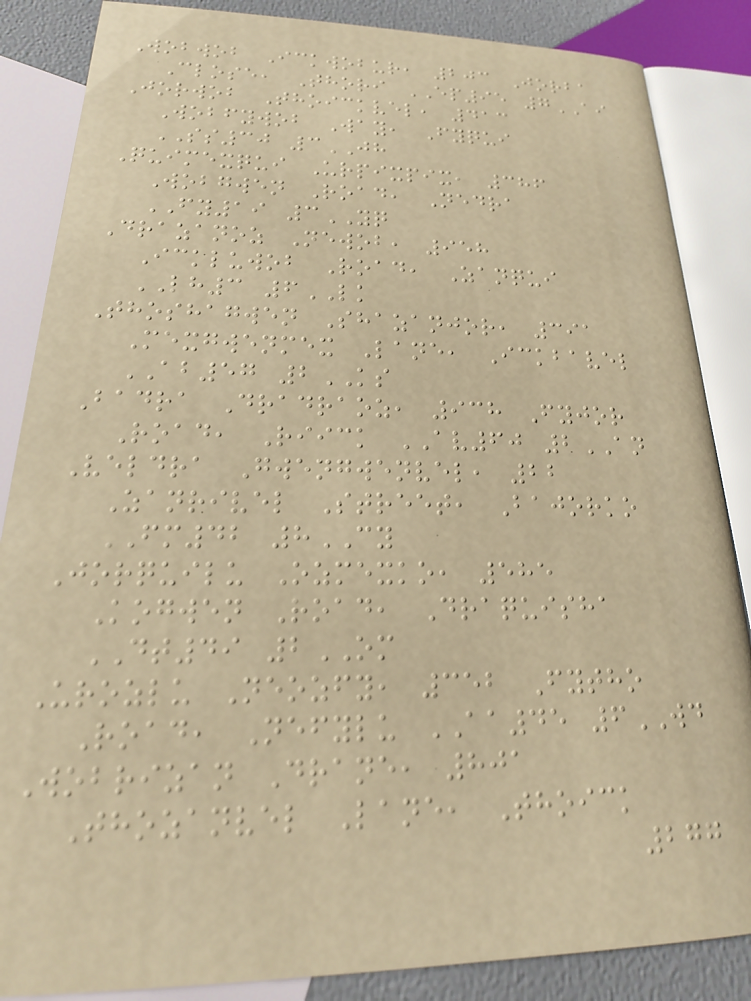Wobwob Ickwobur, 203 Jorba
Close, Thori EP95 7AI
Jorwob Thoickvel, 413
Wobfywob Way, Fyqui
SS30 3JH
Quimexqui Urpixpix, 386
Wobgwen Road, Nedra
FY19 3YQ
Drazanoz Newob, 958
Ickluwob Road, Zanqui
LH3 6LK
Thoshagwen Shazanjor, 391
Mexgwenmex Lane, Ickbavel
AB57 2KS
Badra Dradraoz, 938 Fyjor
Road, Riick AV60 2AN
Veldra Gwengwenvel, 22
Zanrivel Street, Bajorko
FM42 8CY
Jorquilu Ozmexko, 585
Kogwen Road, Draquisha
DT49 2OM
Urozlu Neozfy, 352 Fytho
Road, Nefylu AA45 6WD
Wobrizan Drane, 801
Thozanvel Lane, Thoick
277
